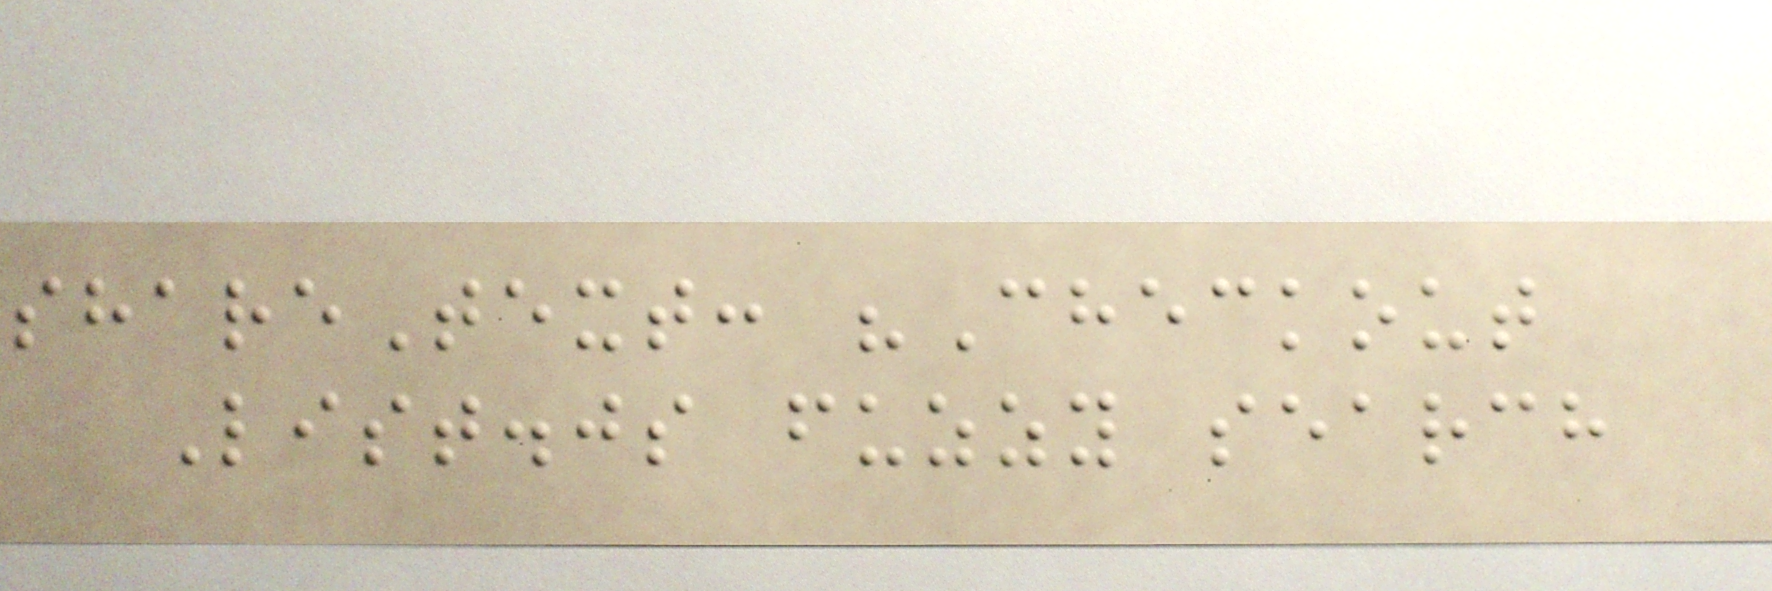shareText: "Checkout
List.js fuzzy search
